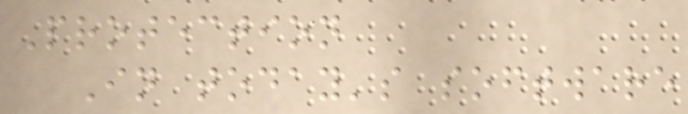Protection
In today's software
